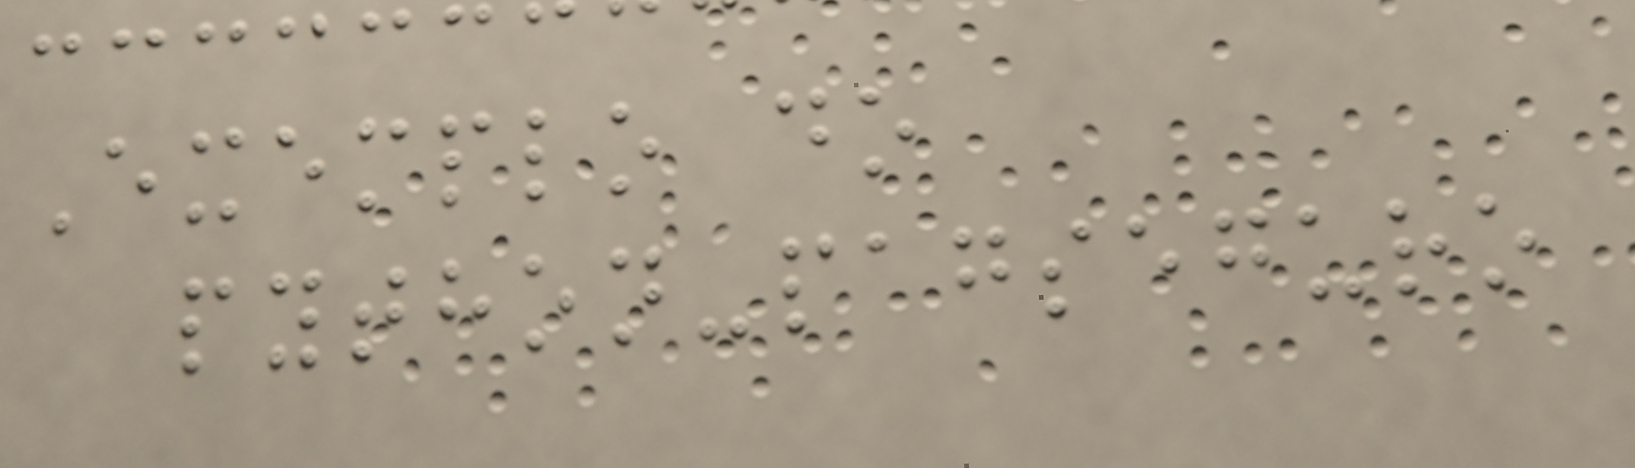Exemplo do
python-pagseguro
